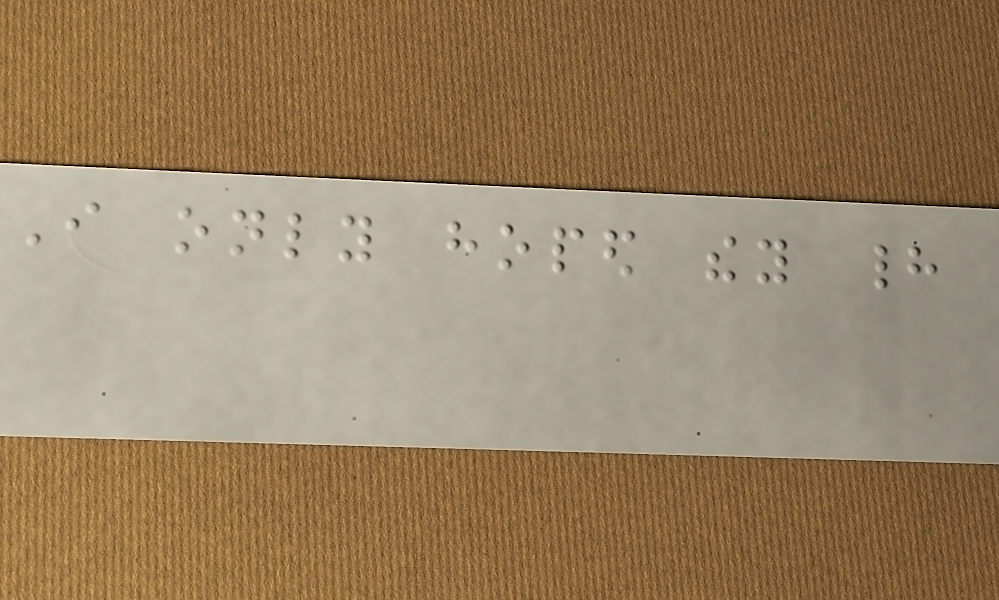I only hoped they had
